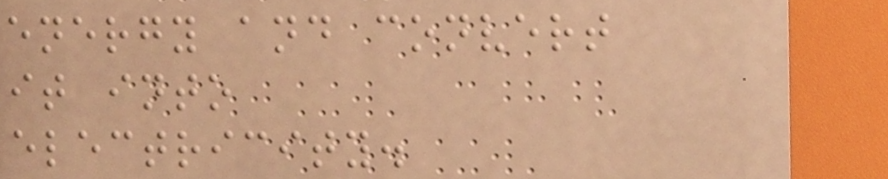energy and convert
it into
electricity.
